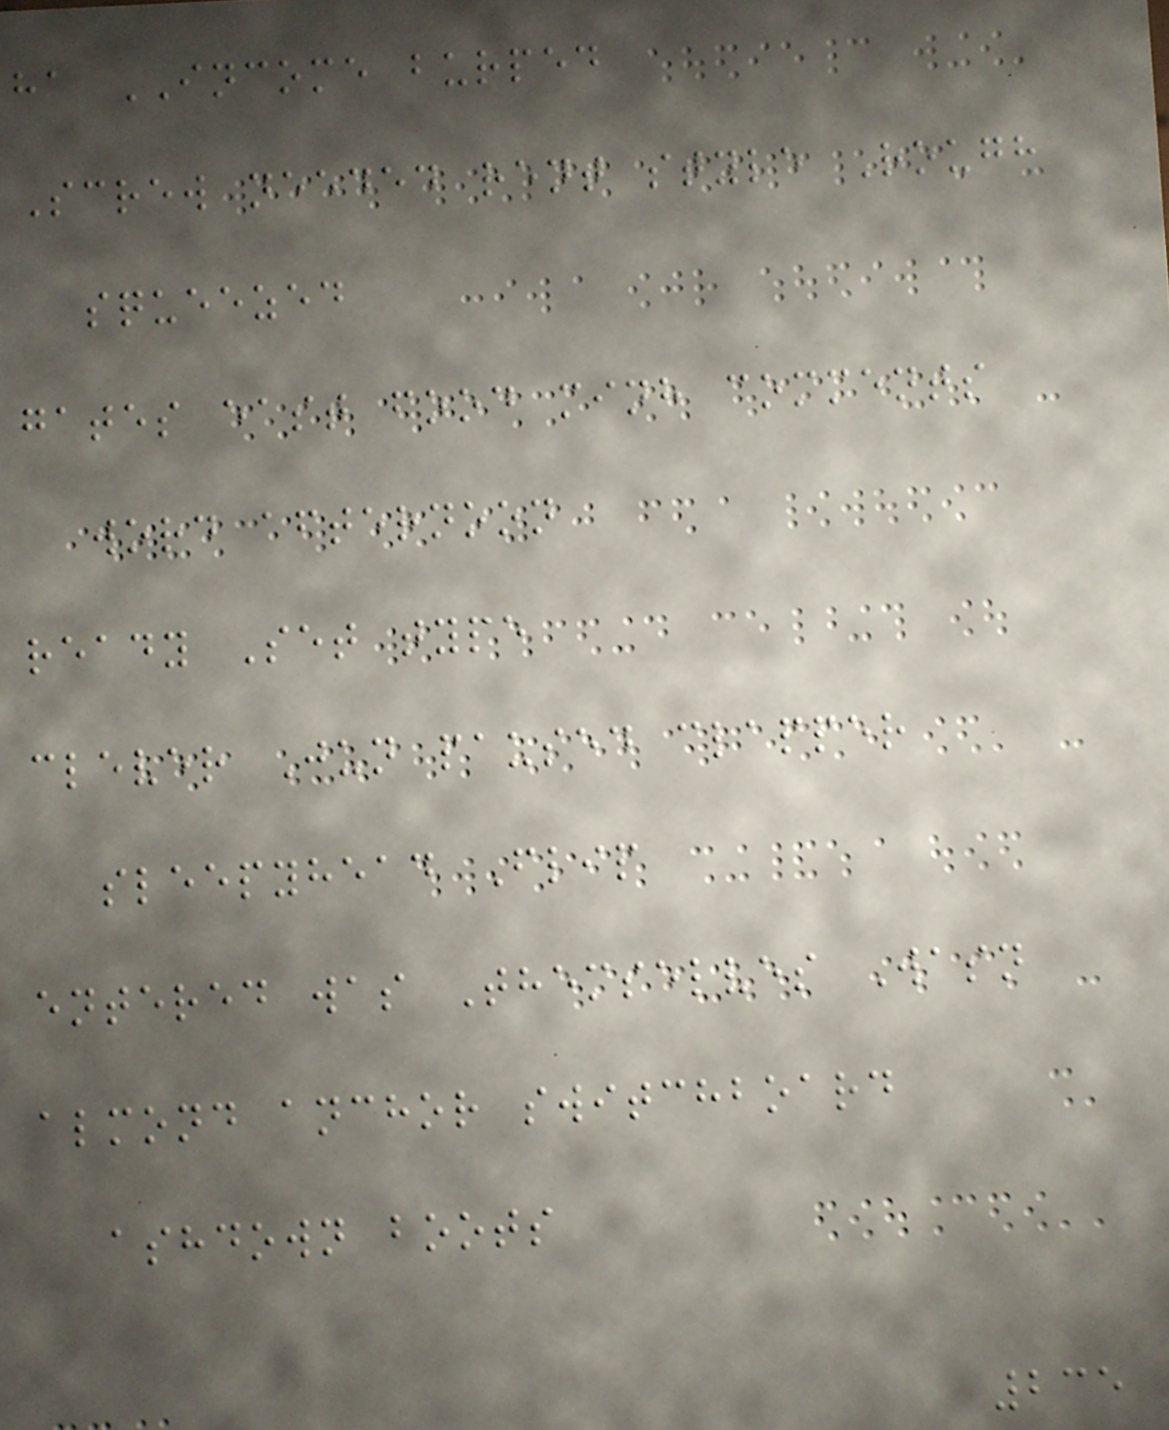ha INCOME burped
Screw needed rent style Rough
squeezed
gates east food minh comments
word afternoon
ready Set type
clever Jun paused clapper
sleepyhead Flip
entered was Themselves Wasn
almond anchor switchboard
ashdown boots
235
